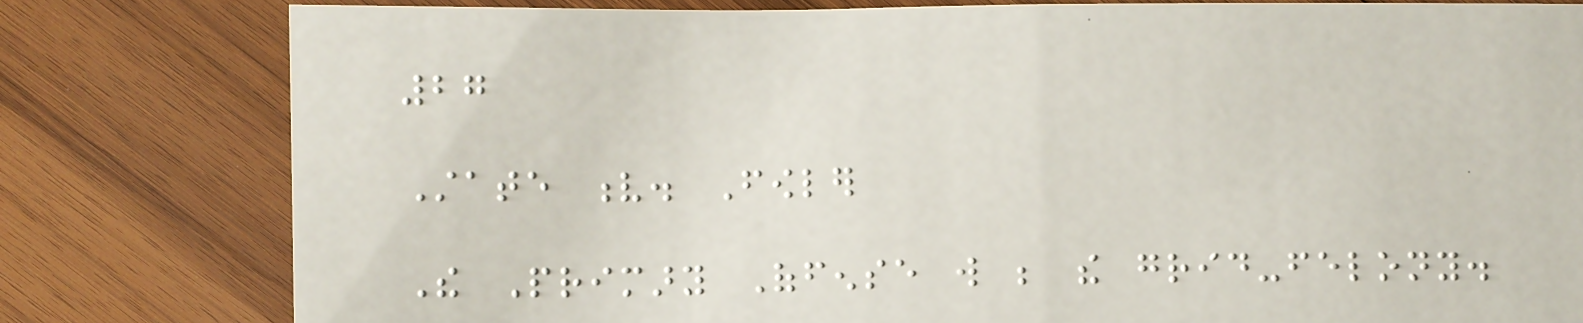27
State v. Fowler
The Primary Offense will be the grid-felony.
